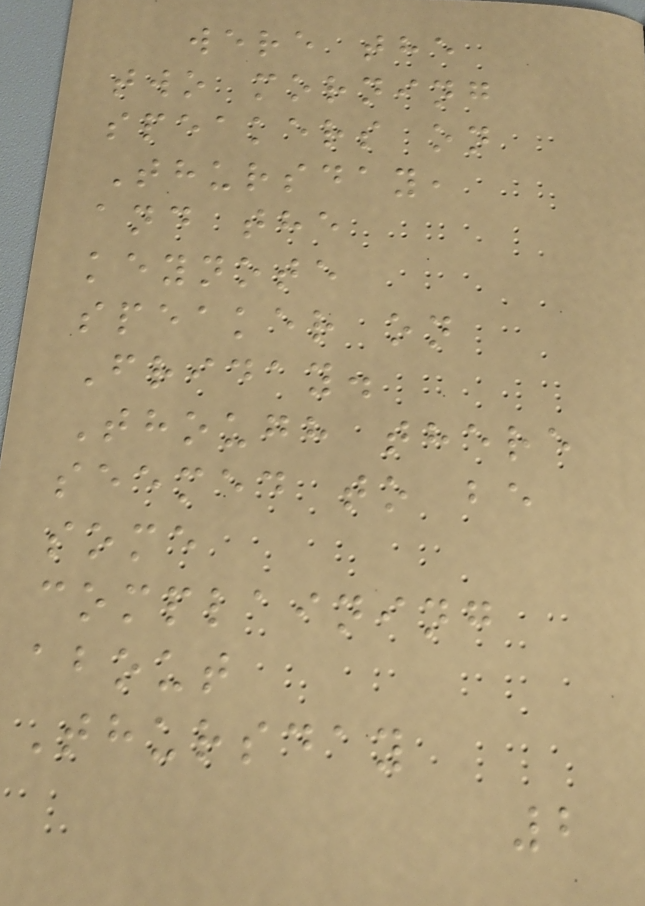were the
two morning
speakers on
Thursday,
and the
keynote
speaker on
Friday.
Though there
seemed to be
some
complaining
about
Thursday
2
